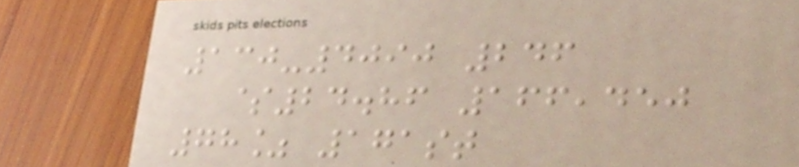130-4090 246
$24.86 166,450
78% 171st
